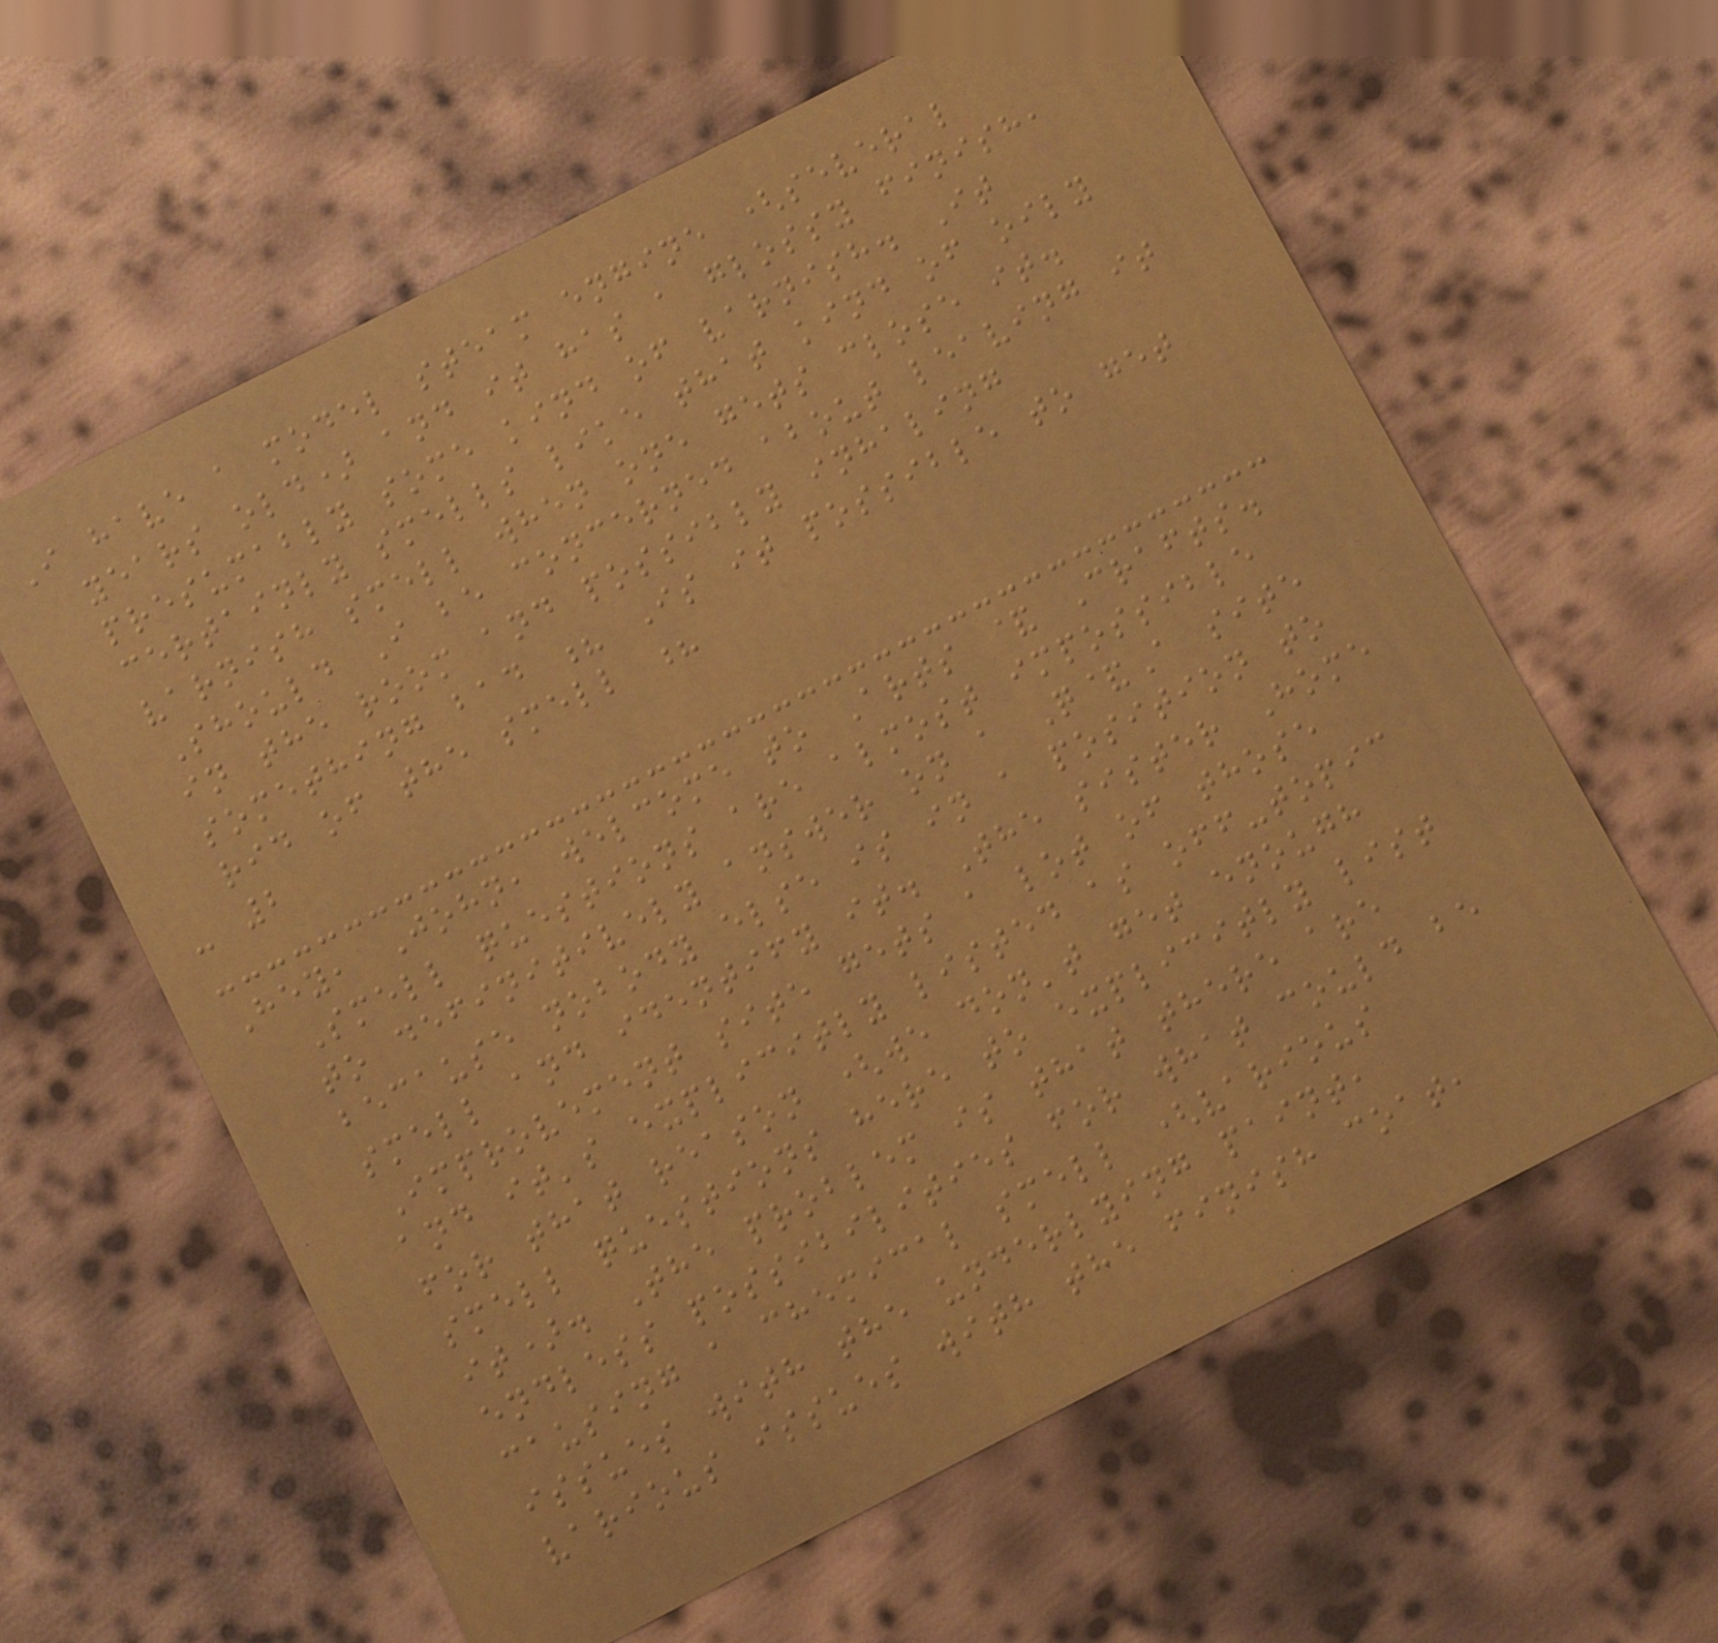I have a model steam engine (several
years old) and it has a glossy finish,
presumably some kind of varnish. It
certainly smells like that kind of oily
varnish smell when one gets close it.
Should I be concerned about leaving it
in the room and possibly inhaling
something bad ? Is it possible to get
rid of the smell ?
- 2
Hey, John, welcome to Arts & Crafts.
Smell questions are almost impossible
to definitively answer on a Q&A site
because nobody else is in a position to
smell and identify it. The sister Home
Improvement site gets a lot of those
and it's explicitly listed as off-topic
for that reason (we don't get enough
smell questions here to explicitly list
it). The problem is that there are
endless possibilities for what could be
causing a chemical smell (various
issues with the underlying paint,
various issues with the finish coat,
